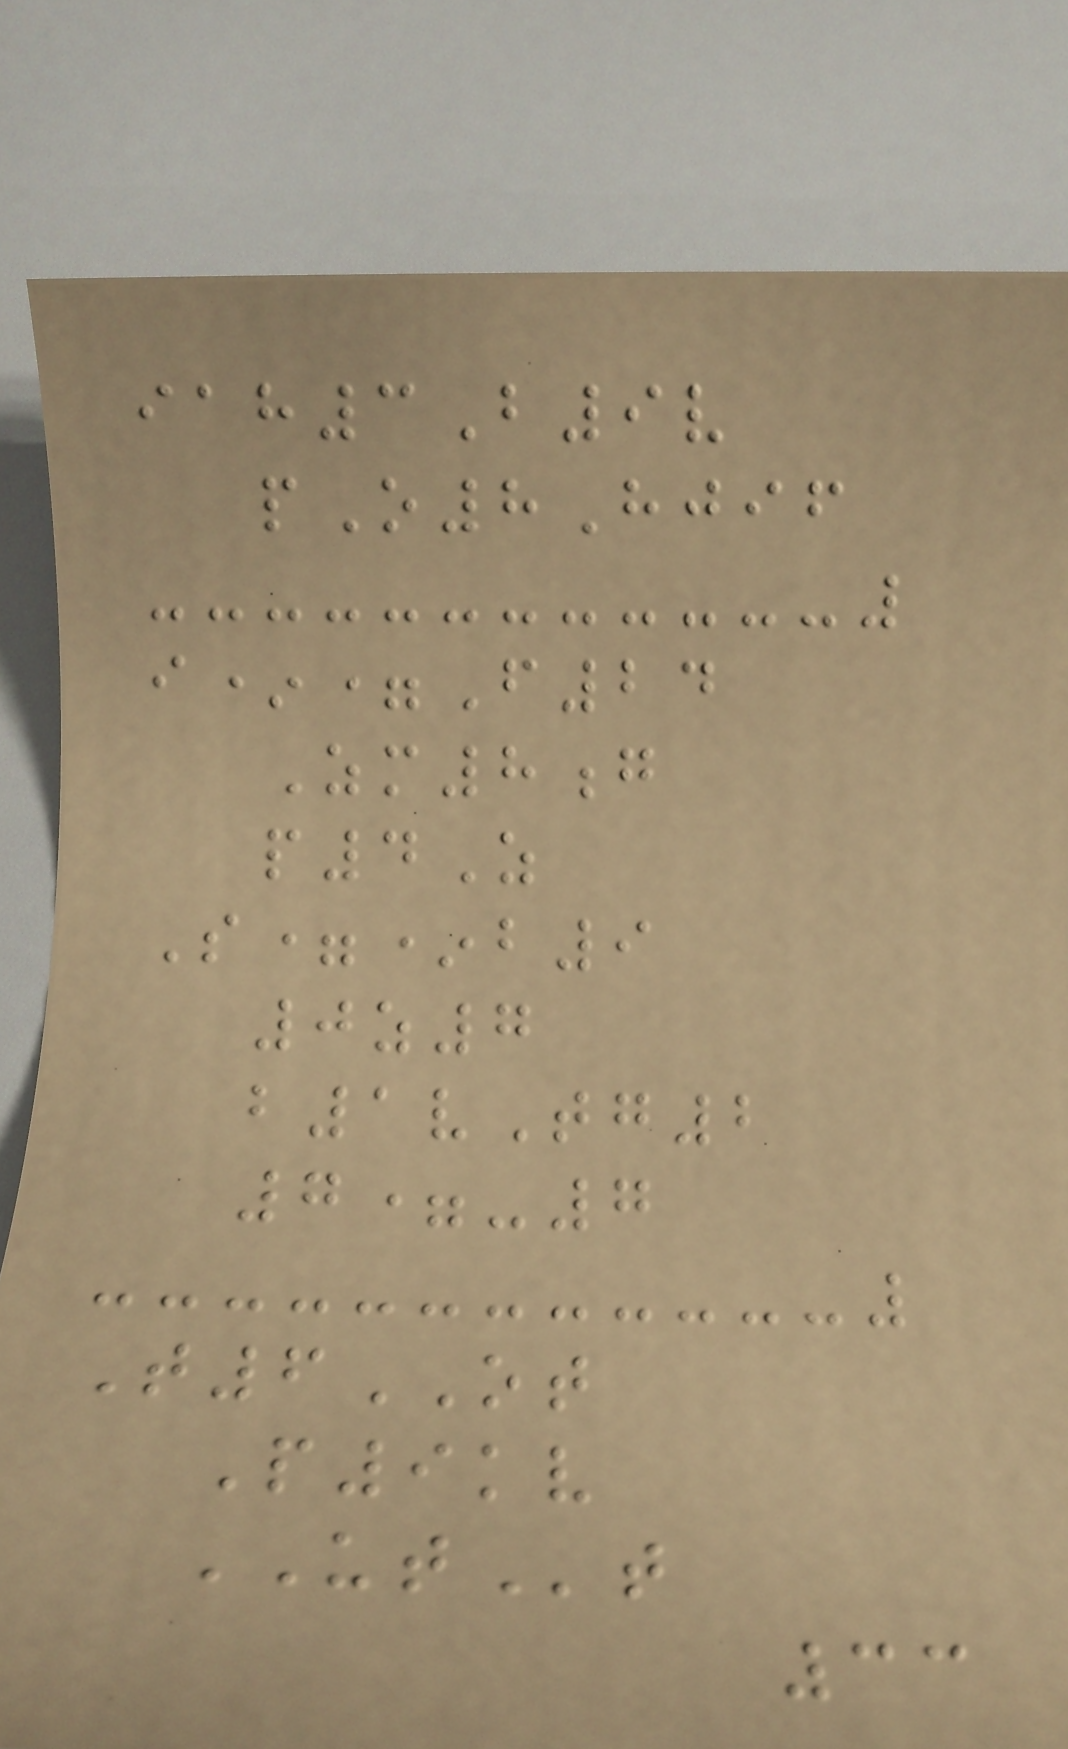iah3B9v
pO8Hjif
i*=F24
Zm8g
p4Z
S=*b9
0z7
b1vTg2
7=-7
T6OT
P9kv
UTt
33
